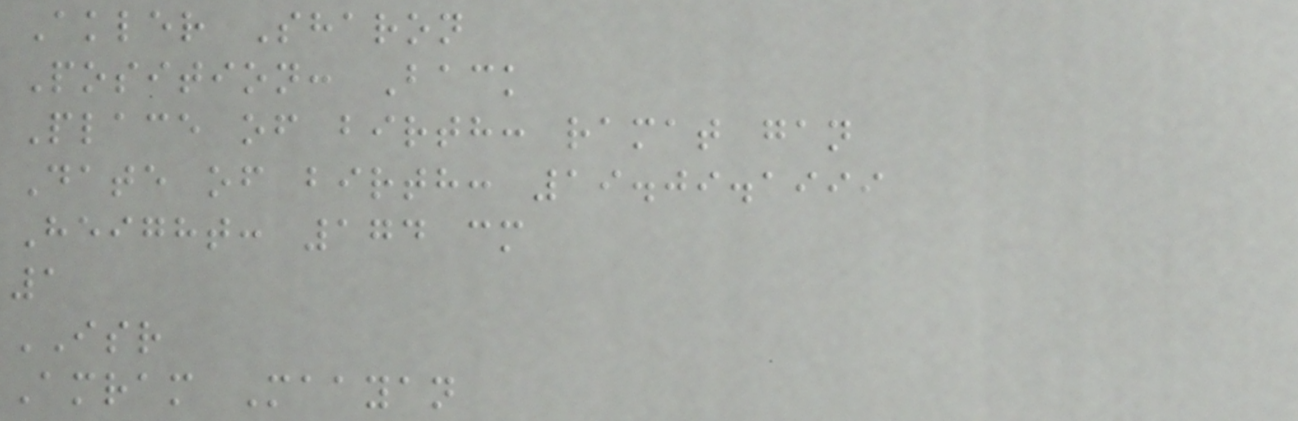Akler Sharon
Position: Back
Place of birth: ramat gan
Date of birth: 19.09.1999
Height: 174 cm
1
ISR
Amram Maayan
